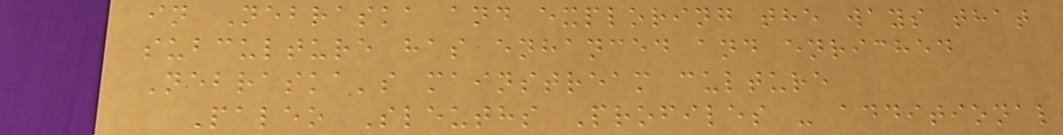in Nebraska and exploring the ways that
subculture has enhanced and enriched
Nebraska's mainstream culture
Paleo Sleuths Profiles - additional
